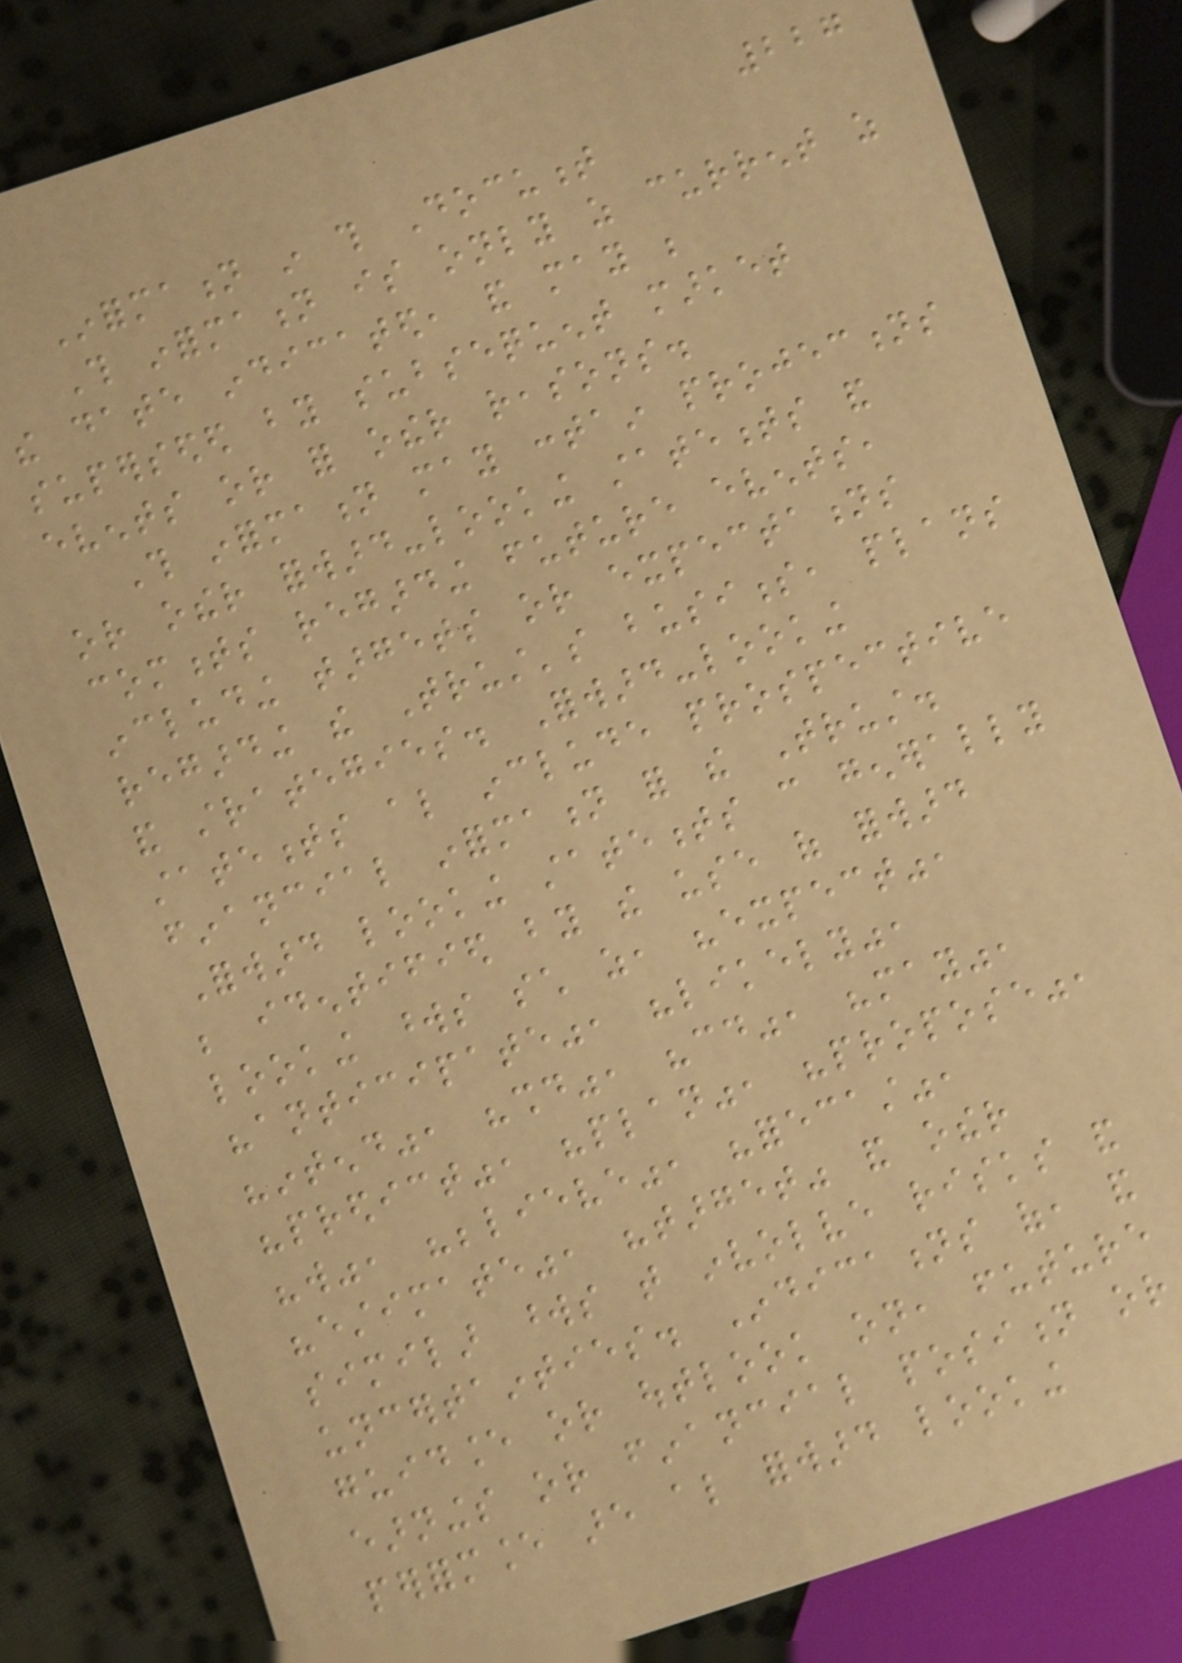227
Information in this Document
This information is only as current as
the date indicated, and may be
superseded by subsequent market
events or for other reasons.
This information may contain projections
or other forward-looking statements and
comments regarding future events,
including targets or expectations
regarding the Trust's business, plans
and strategies. Forward-looking
statements also include prospective
financial information for the Trust.
Forward looking statements can generally
be identified by the use of forward
looking words such as, "expect",
"anticipate", "likely",
"intend", "should", "could", "may",
"predict", "plan", "propose",
"will", "believe", "forecast",
"estimate", "target" and other
similar words that involve risks and
uncertainties. Indications of, and
guidance or outlook on, future
earnings or financial position or
performance are also forward looking
